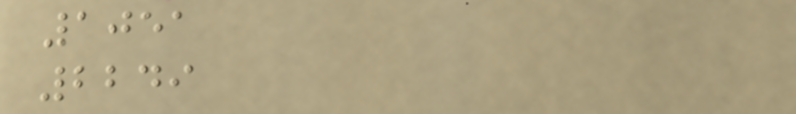1051
2249
